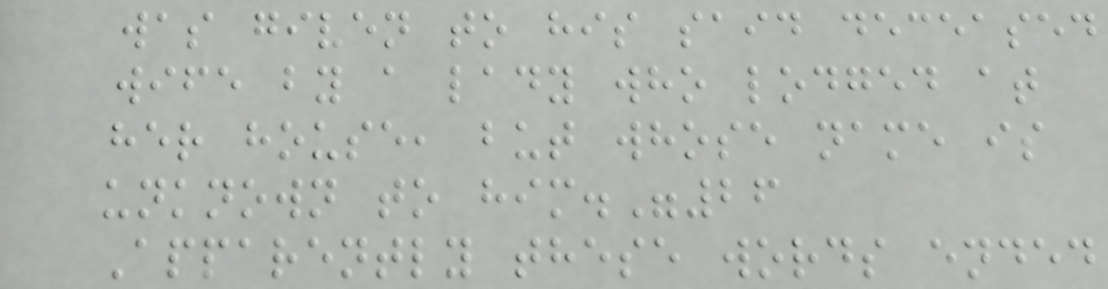was given to his said deceased
wife by a lady who lodged at
her house, but whose name is
unknown to him."26
Apparently these words ended
